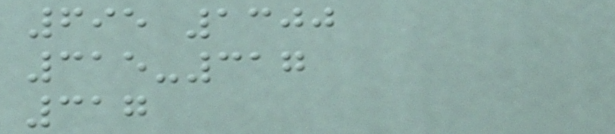695 1300
315-317
317
